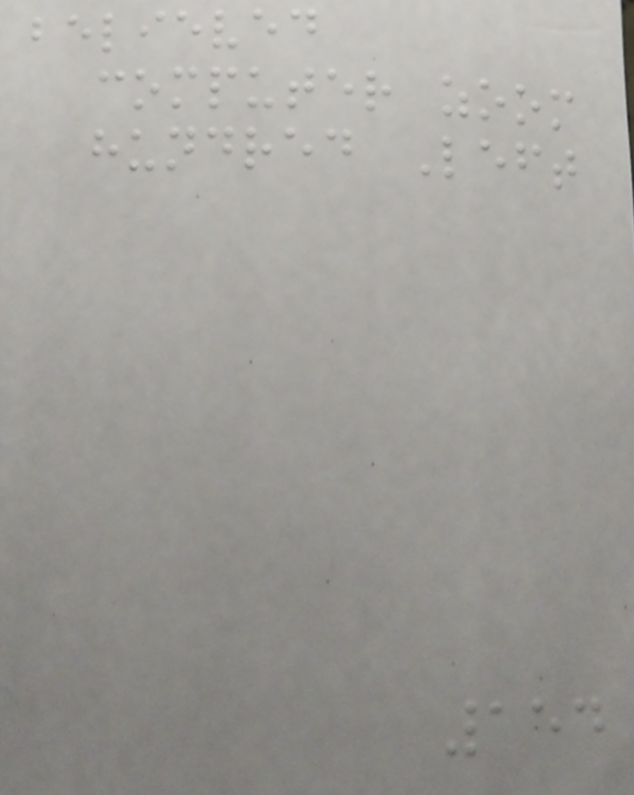believed
computer zoom
hundred Left
154
